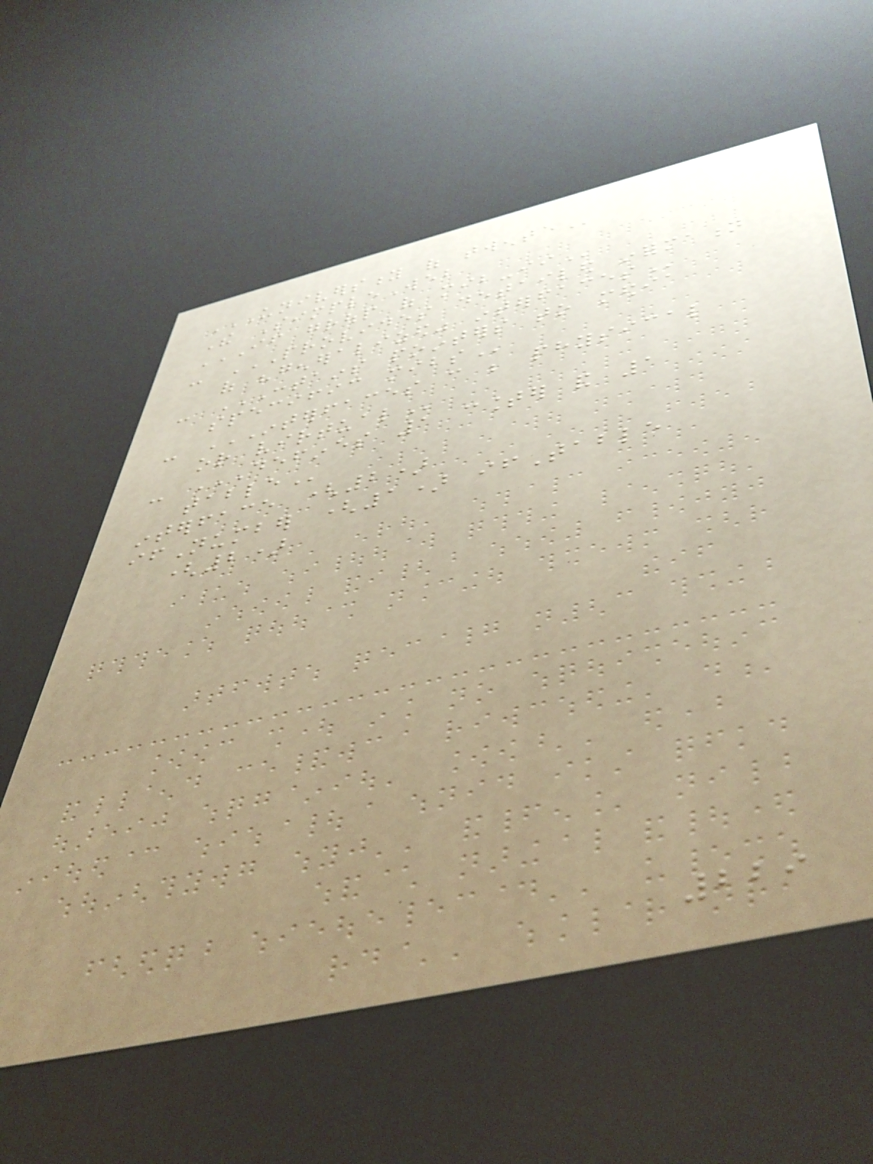UNIVERSITY OF TWENTE
The SimpleWeb
IF GROUP OF MIB-II
- PROVIDES DETAILED INFORMATION
OF "GENERALIZED" INTERFACES
- CONTAINS POINTERS TO MEDIA
SPECIFIC MIBS
- INTERFACES CAN BE PHYSICAL
OR VIRTUAL
- DEFINES 1 COUNTER AND 1
TABLE
interface (2)
ifNumber (1) ifTable
(2)
229
